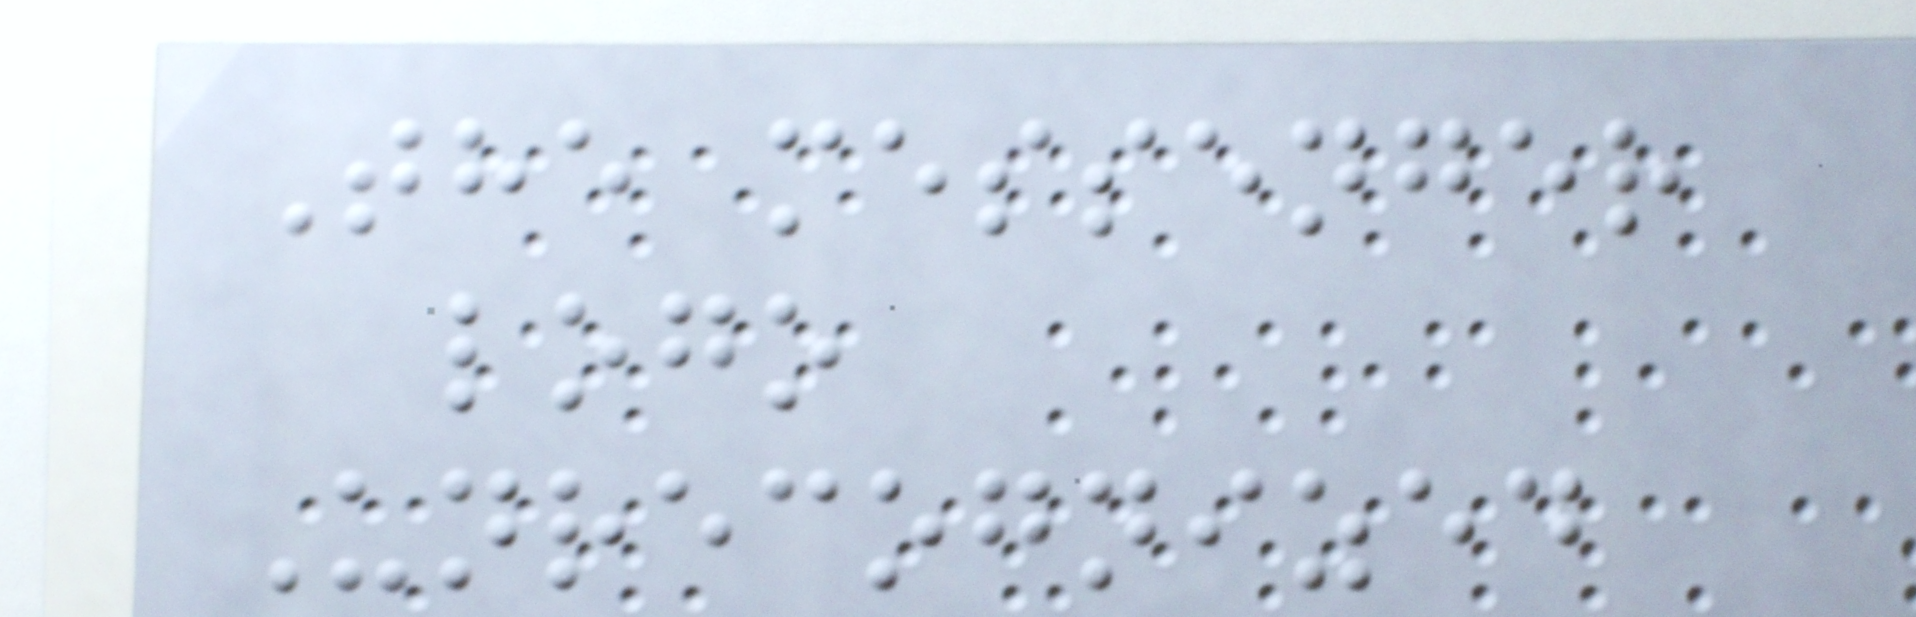The messenger
logo
Unrecognized
